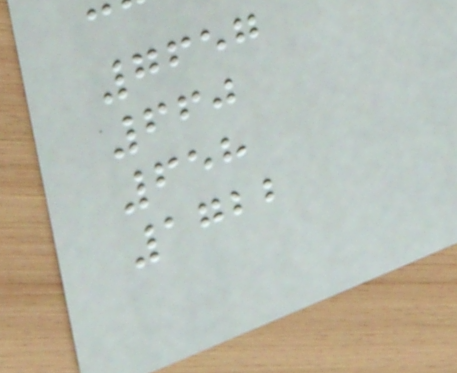7657
660
658
1722
